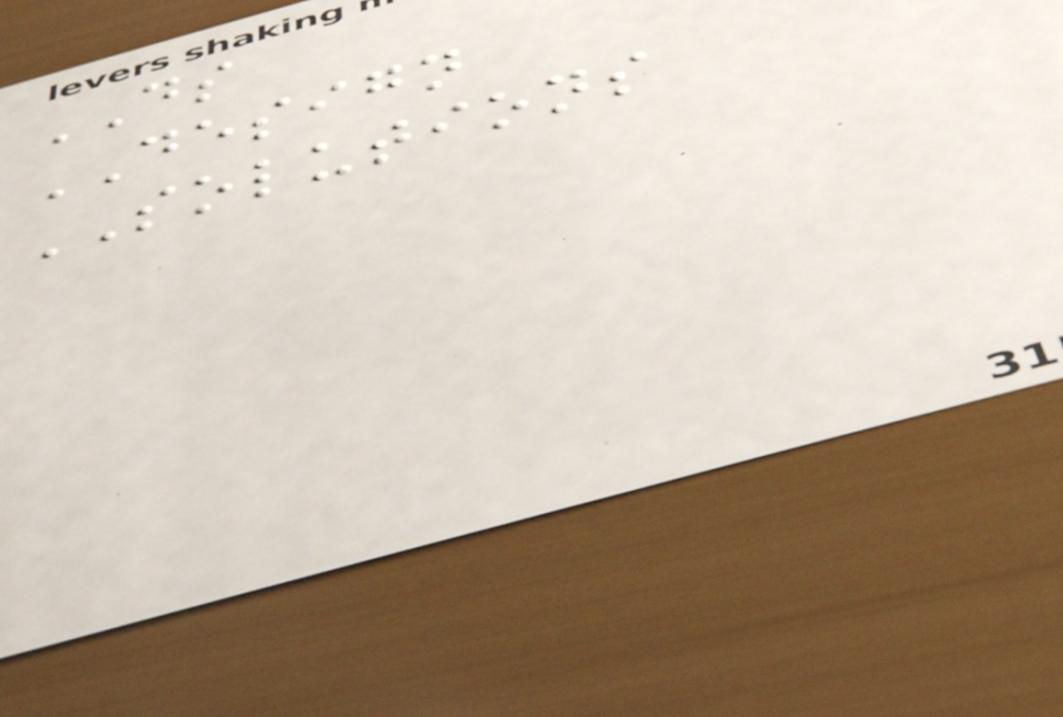DS
DESIGN
SOLUTIONS
